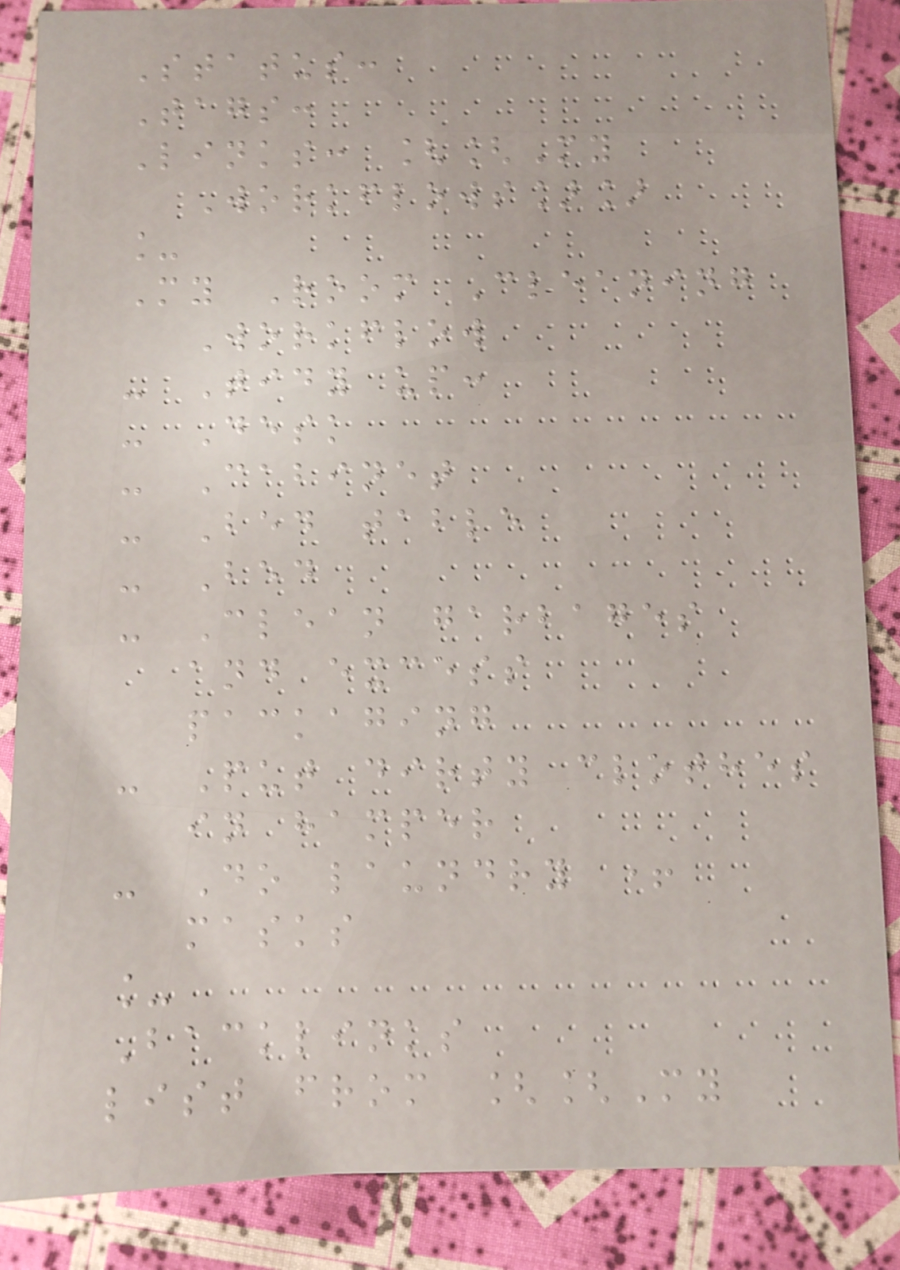Status:
Tags:
Links: [[My
Workflows]]
_
My Room Cleaning
Workflow
- Tidy up:
- Desk
- Cabinet
- Bed table
- Bed
- Clean garbages
and excess
packaging
- Put dirty clothes
in hamper
- Do laundry +
masks
_
Backlinks
list from [[My
